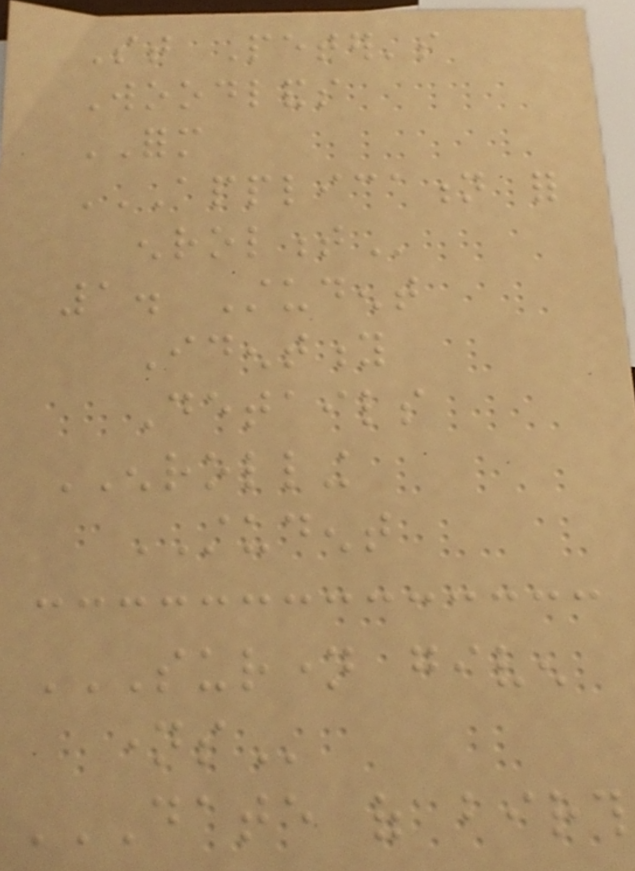St Peter's
Woodlands
FORM
APPLICATION FOR
ENROLMENT
1. Student
Identity
Details
ENROLLING
STUDENT
SURNAME GIVEN
NAMES
DATE OF BIRTH
